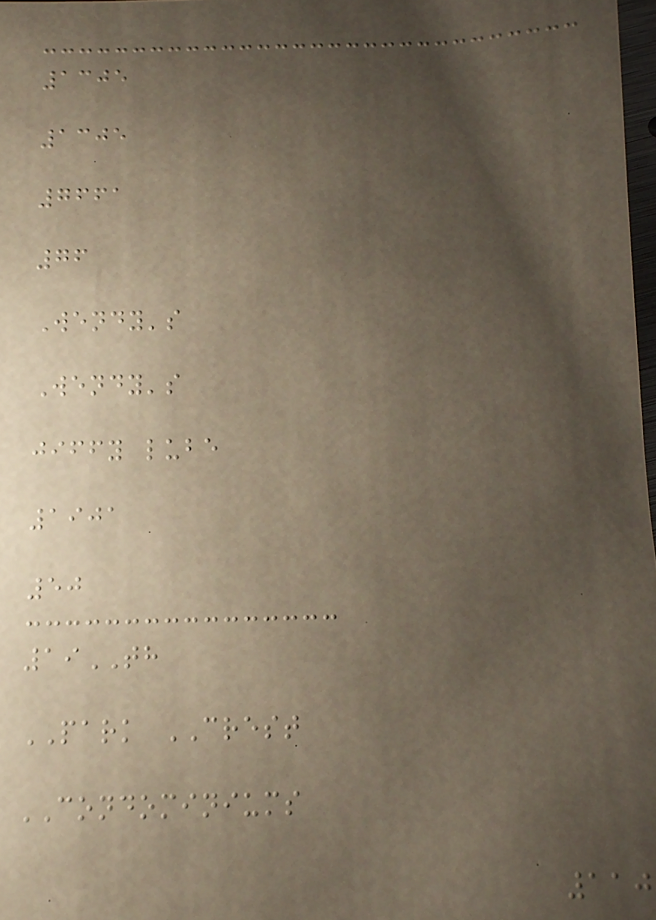1305
1305
7661
76
Wendy's
Wendy's
jiffy lube
1901
50
19TH
PARK CREST
CONDOMINIUMS
110
